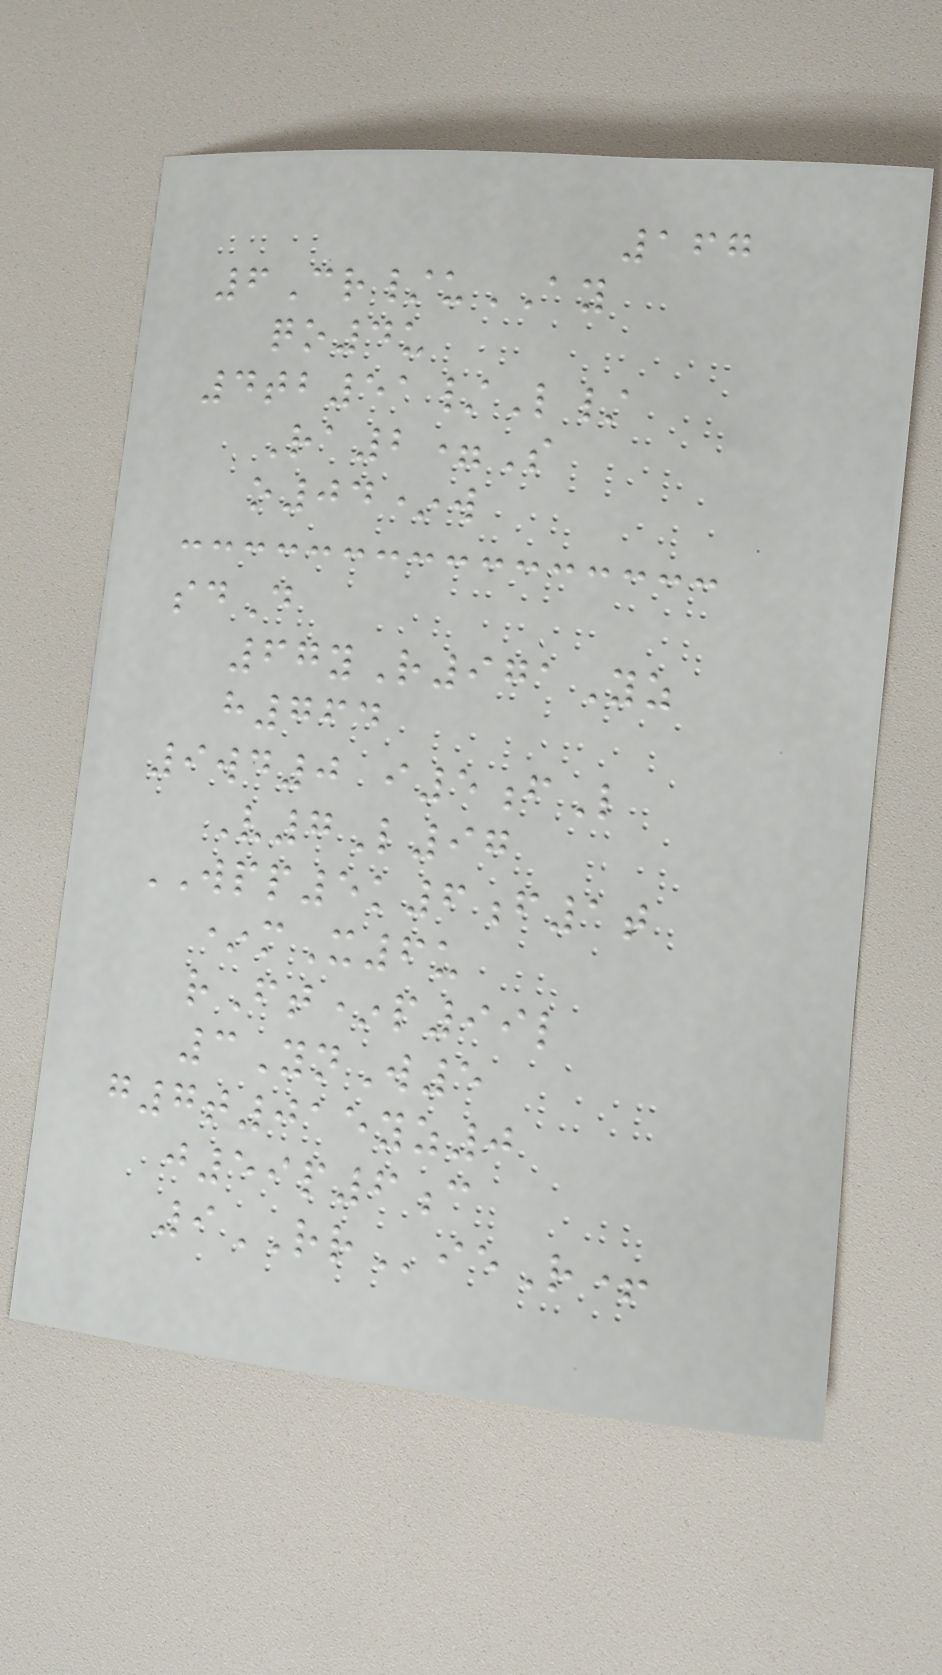167
6Cr/uAY
qo4u
4tb51/L/
Ra2=S
o04*w
sdD
67yR971Yz
h764
9wd0 i5fL
V7L97
WPP5k6f1t
*mX6u
rFt*p99l
3YnW5
g7t015yz0
j59p6c
9RRieR+
